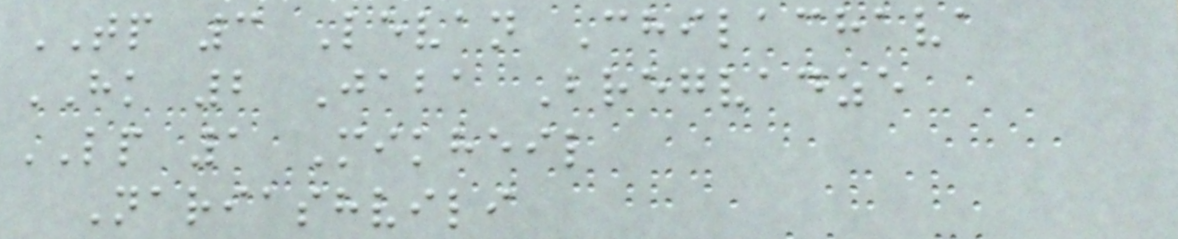TP 3 Levan Chilachava
HK 2 Jaba Bregvadze
LP 1 Mikheil
Nariashvili
